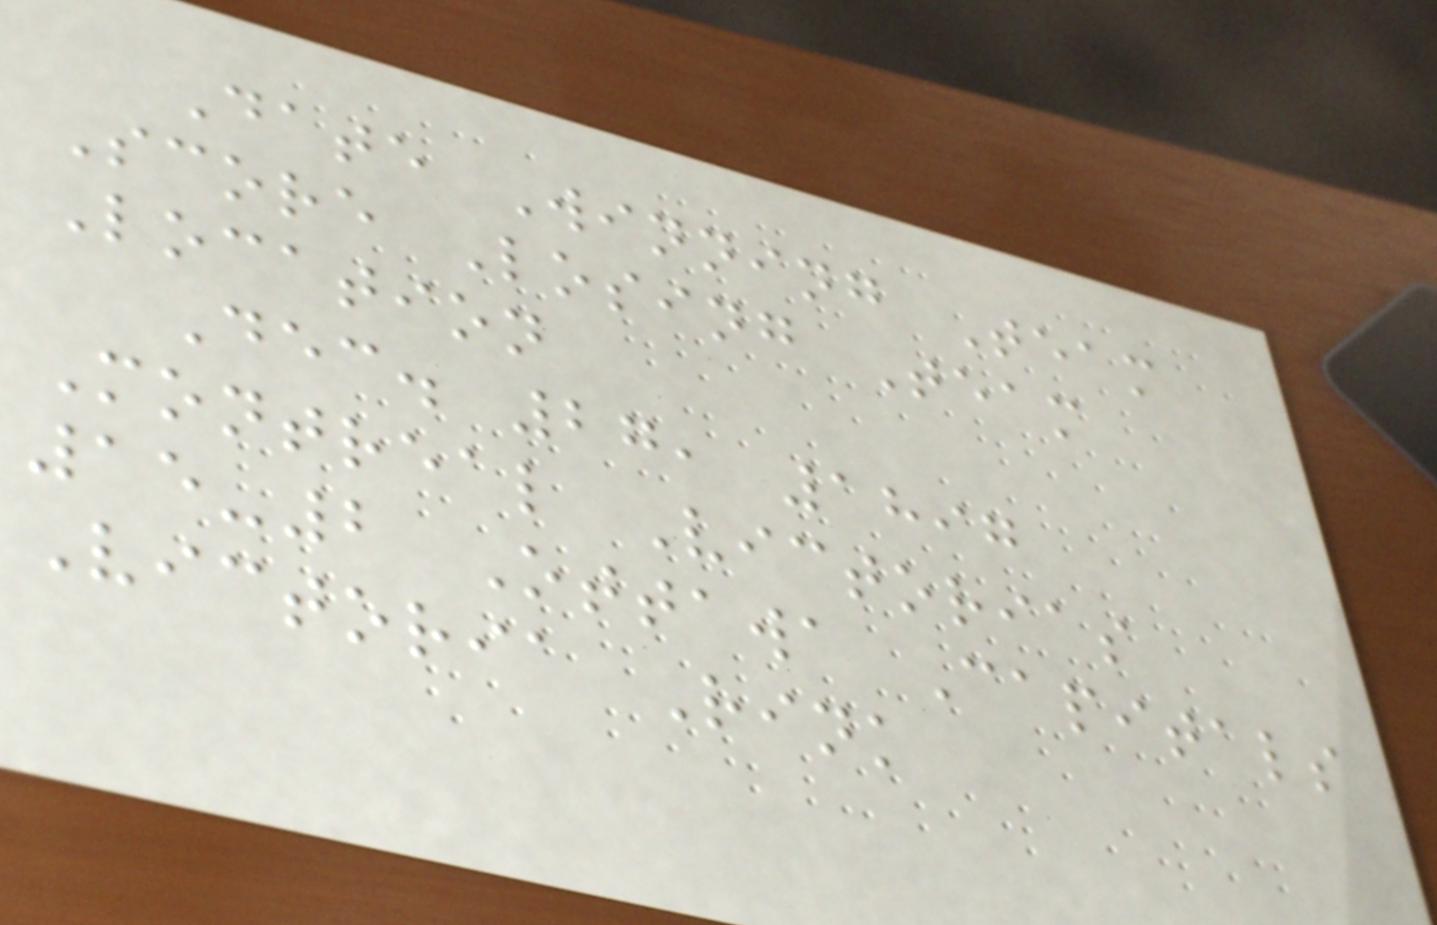Date Winning Team
Score Losing Team
Location
Dec. 27, 1897
Montreal Victorias
15-2 Ottawa Capitals
Victoria Rink
